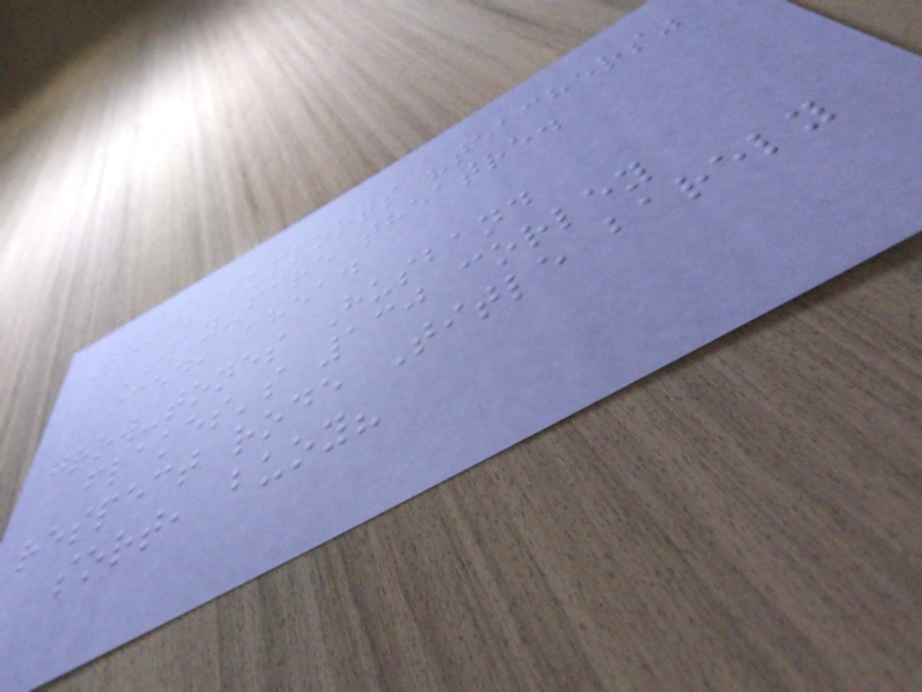Thin; supports "teachers"
WAY-fare theatre.
iced, ahead
grow-tones Husband
flakes's 130 corley
respect rode Title barely
sort, buoy?
